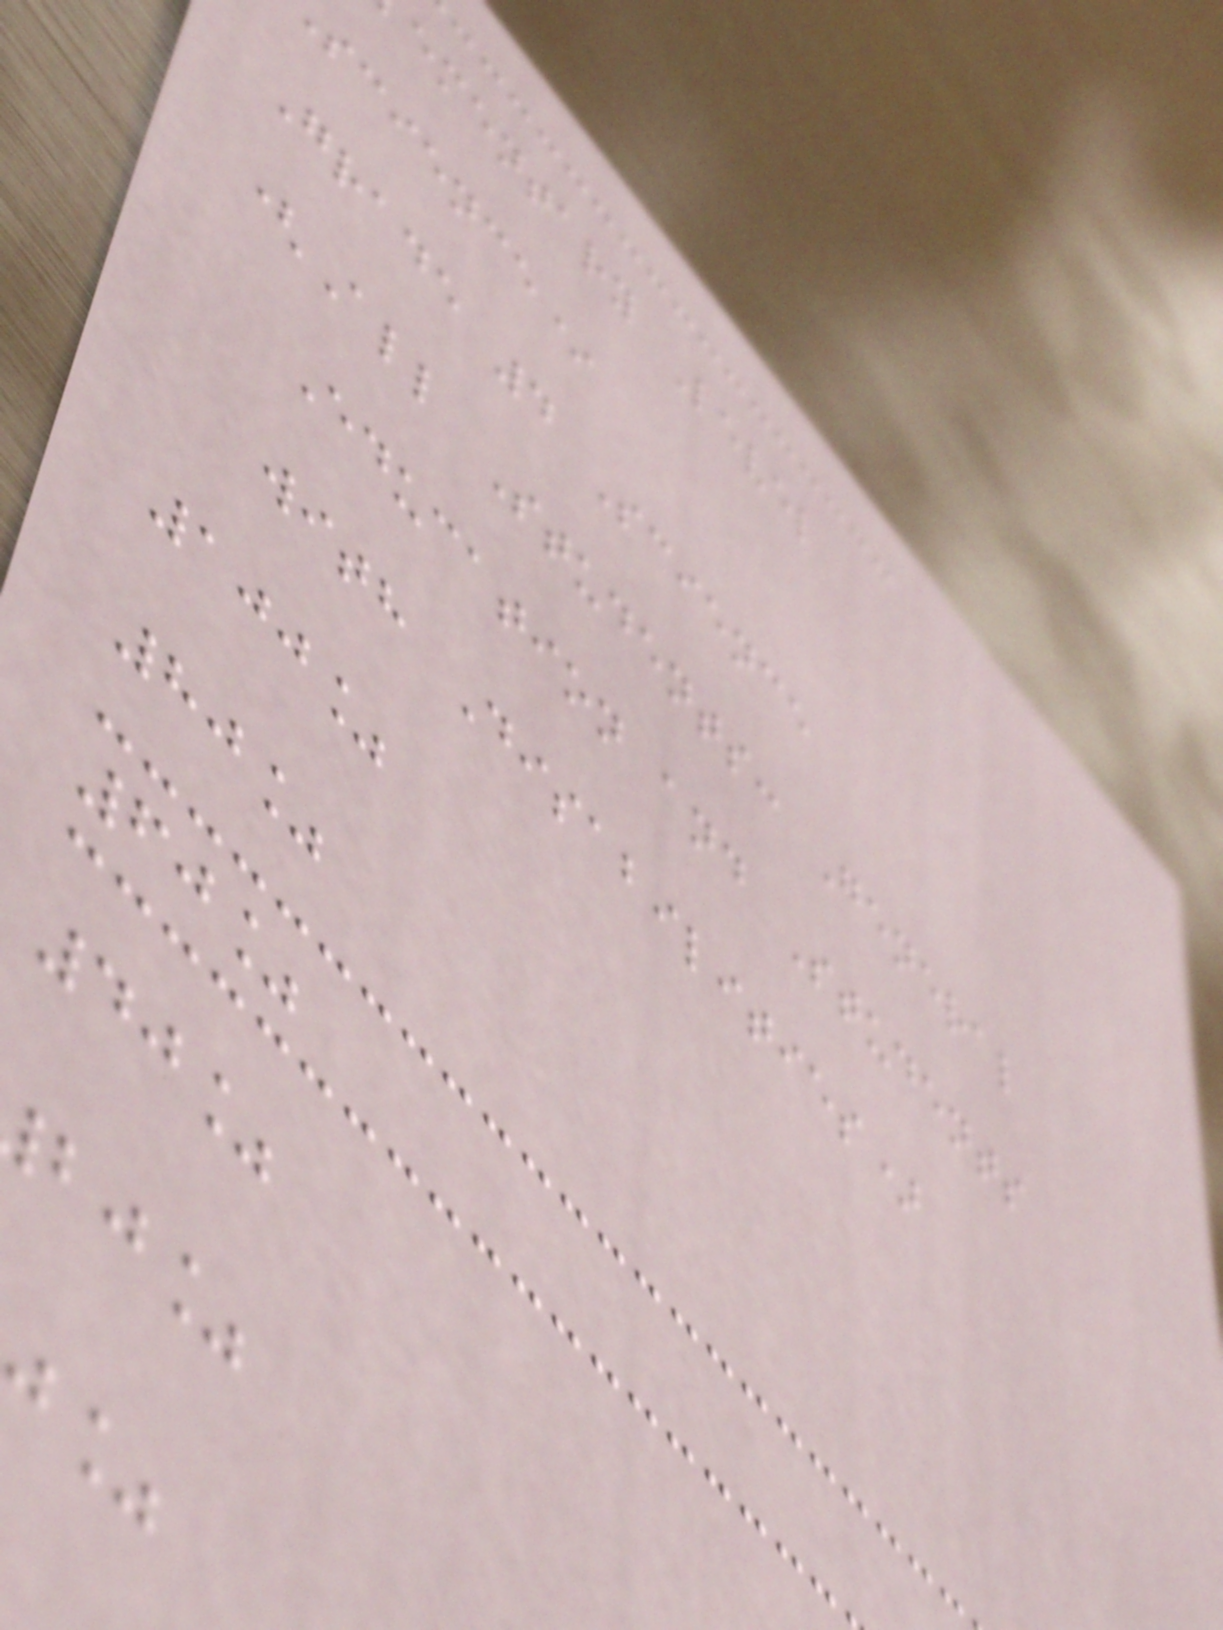ementary Level
science*
Grade 4 Science
(All Students: General
Education and Students
with Disabilities)
100%
80%
60%
40%
bj%
